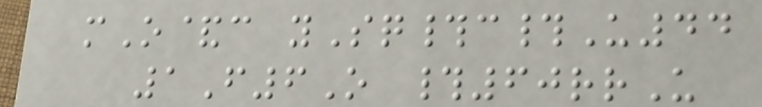mO&c ySq#c#U44
1F6O #60rrU
